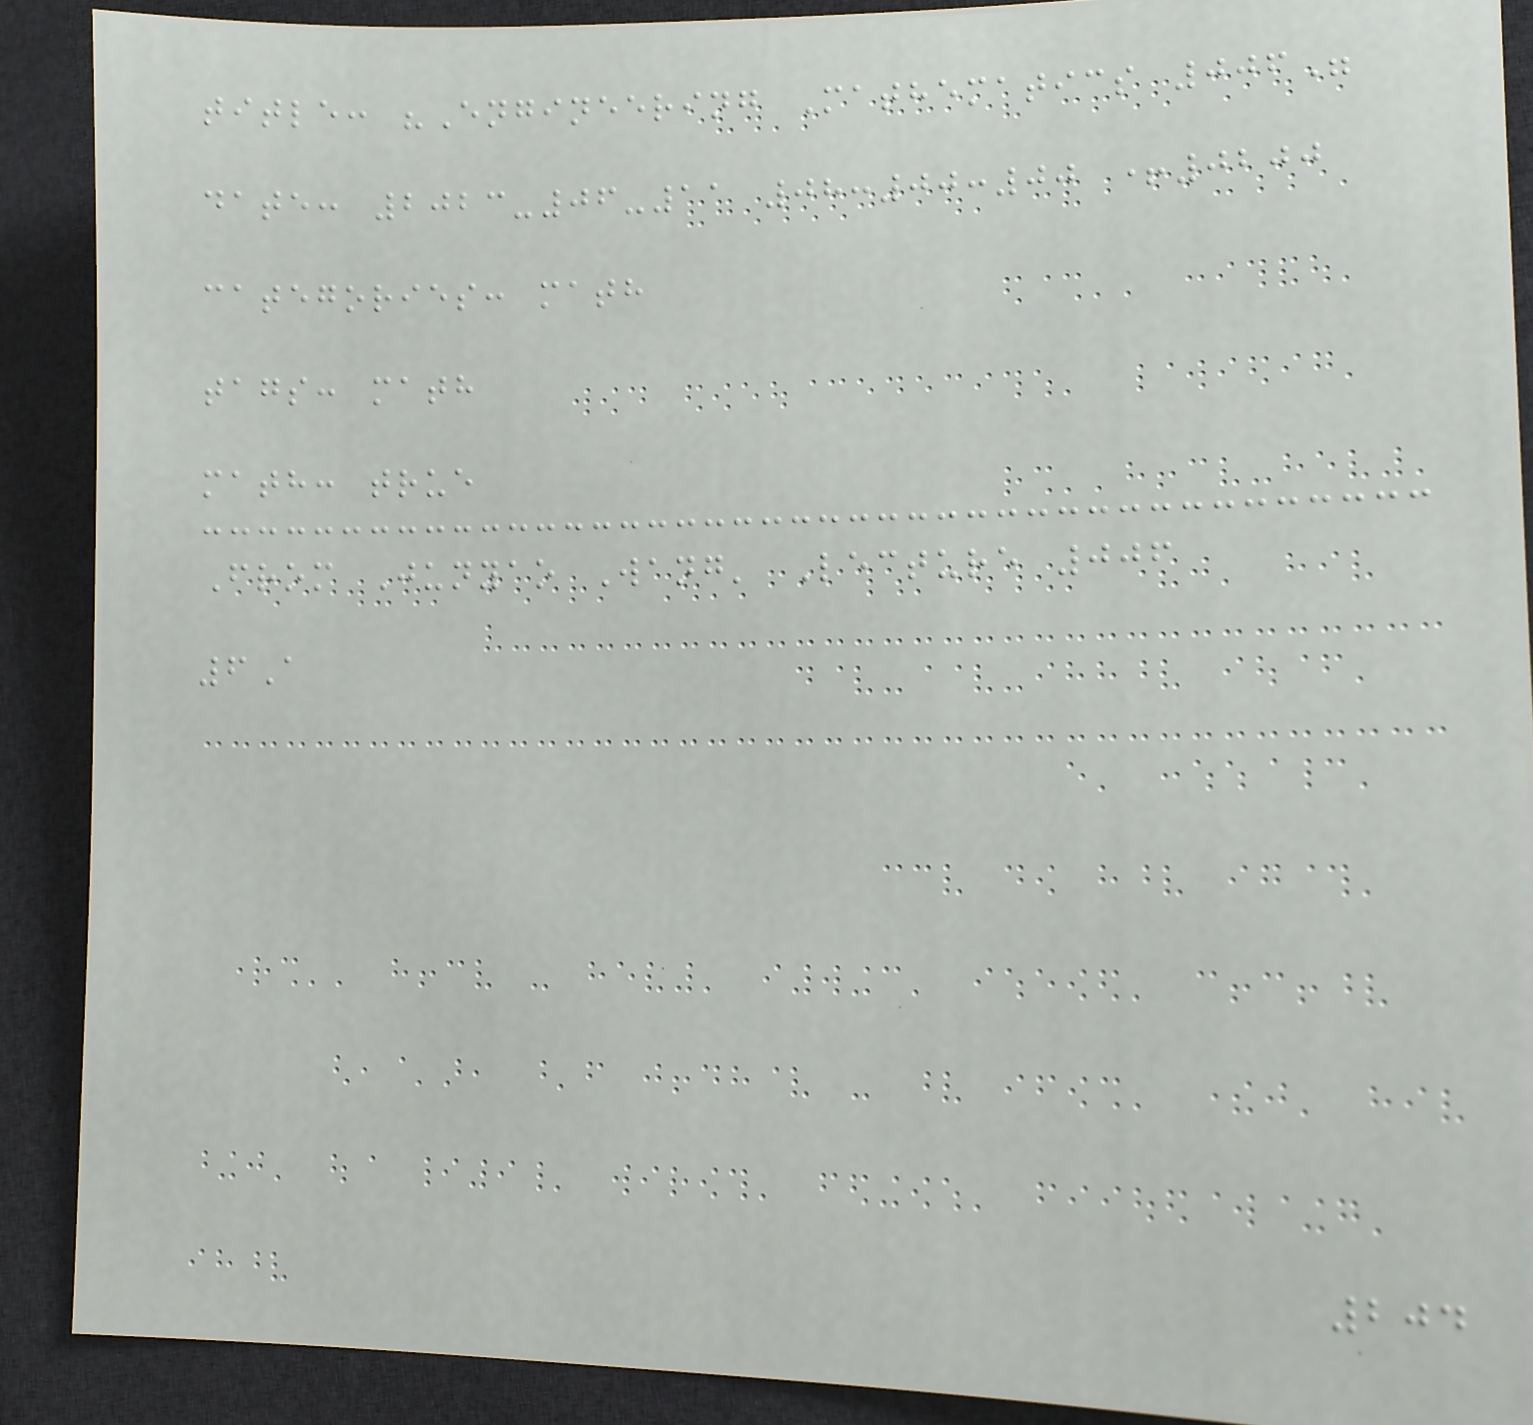title: "Engineering Mathematics 006"
date: 2023-06-11 08:00:00 +0200
categories: math
tags: math
math: true
From Junyao Wang' Lecture 006
6A
204
